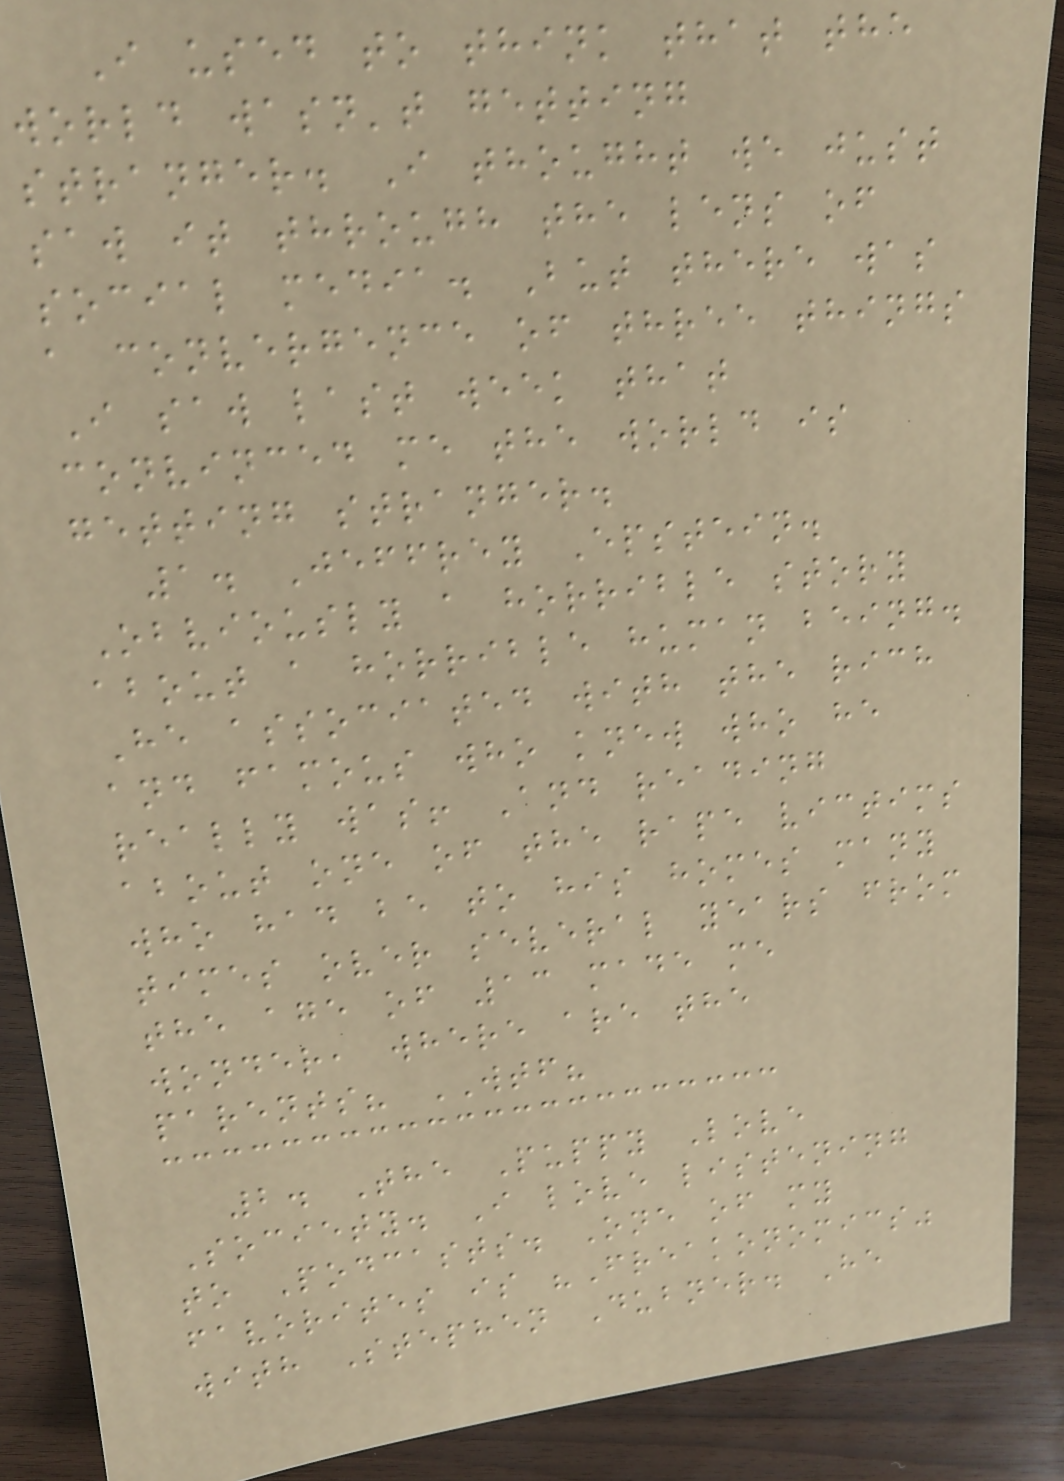I used to think that the
world wasn't getting
stranger. I thought we just
saw it through the lens of
social media. But there was
a convergence of three things
I saw last week that
convinced me the world is
getting stranger.
1. Jeffrey Epstein.
Obviously a horrible story
about a horrible human being.
He associated with the rich
and famous who knew who he
really was! And reading
about one of the rape victims
who had be to his homes many
times over several years from
the age of 13 made me
wonder, where are the
parents? WTF?
2. The Puppy Love
Society. I love listening
to Podcasts. One of my
favorites is "Freakonomics"
with Stephen Dubner. He
